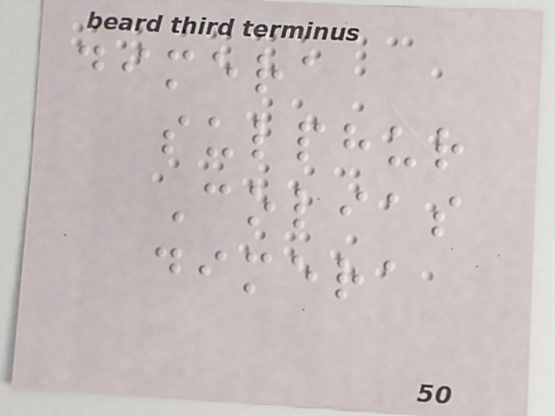dimera
sulphur
Colias
dimera
